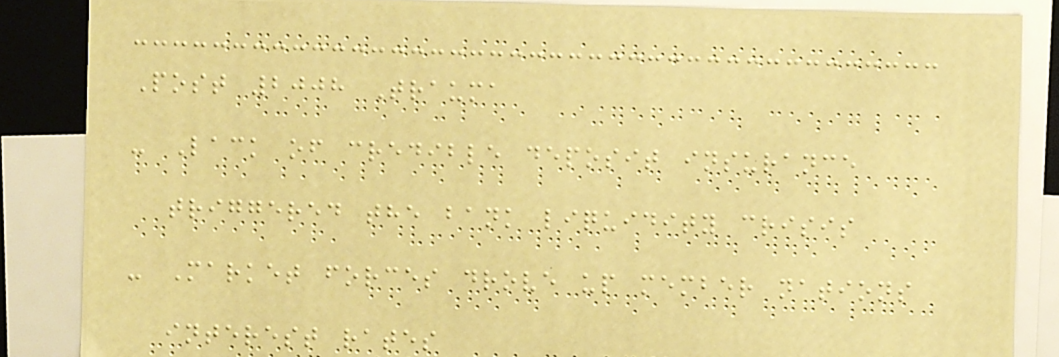Post 2008 Trauma
- Lack of credible deposit insurance
triggered the bank liquidity crisis
- Market forces drove up member nations
interest rates
